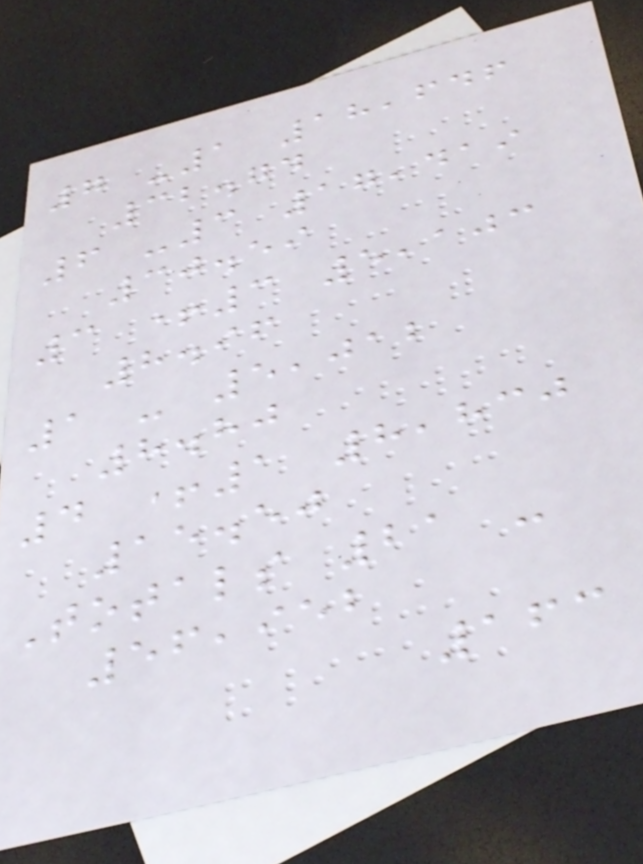7 -1 18,646
32.74
6 -3 17,419
30.59
3 +3 5,103
8.96
1 - 5,012
8.80
4 +1 8,830
15.50
Totals 21 -
56,952
163
